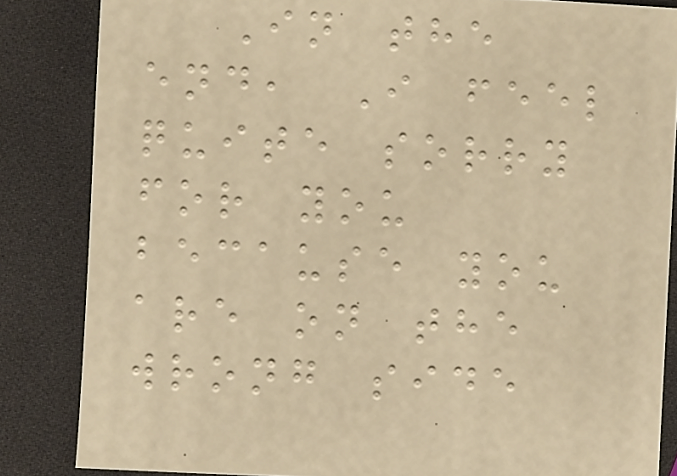In the
end, I feel
quite sorry
for you
because you
are on the
wrong side
